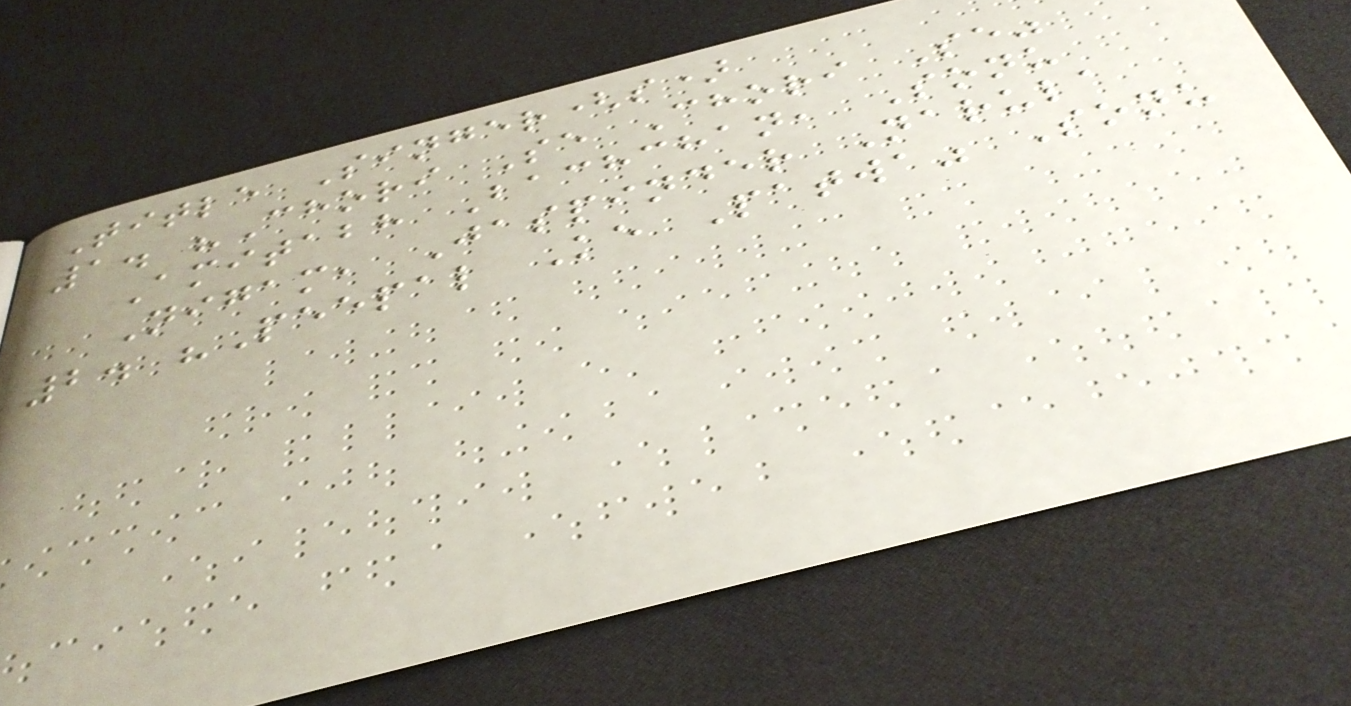Title Singer(s)
1. "Chori Se Chori Se"
Amitabh Bachchan, Sonu
Nigam, Jaspinder Narula
2. "Peepal Ke Patwa" Sonu
